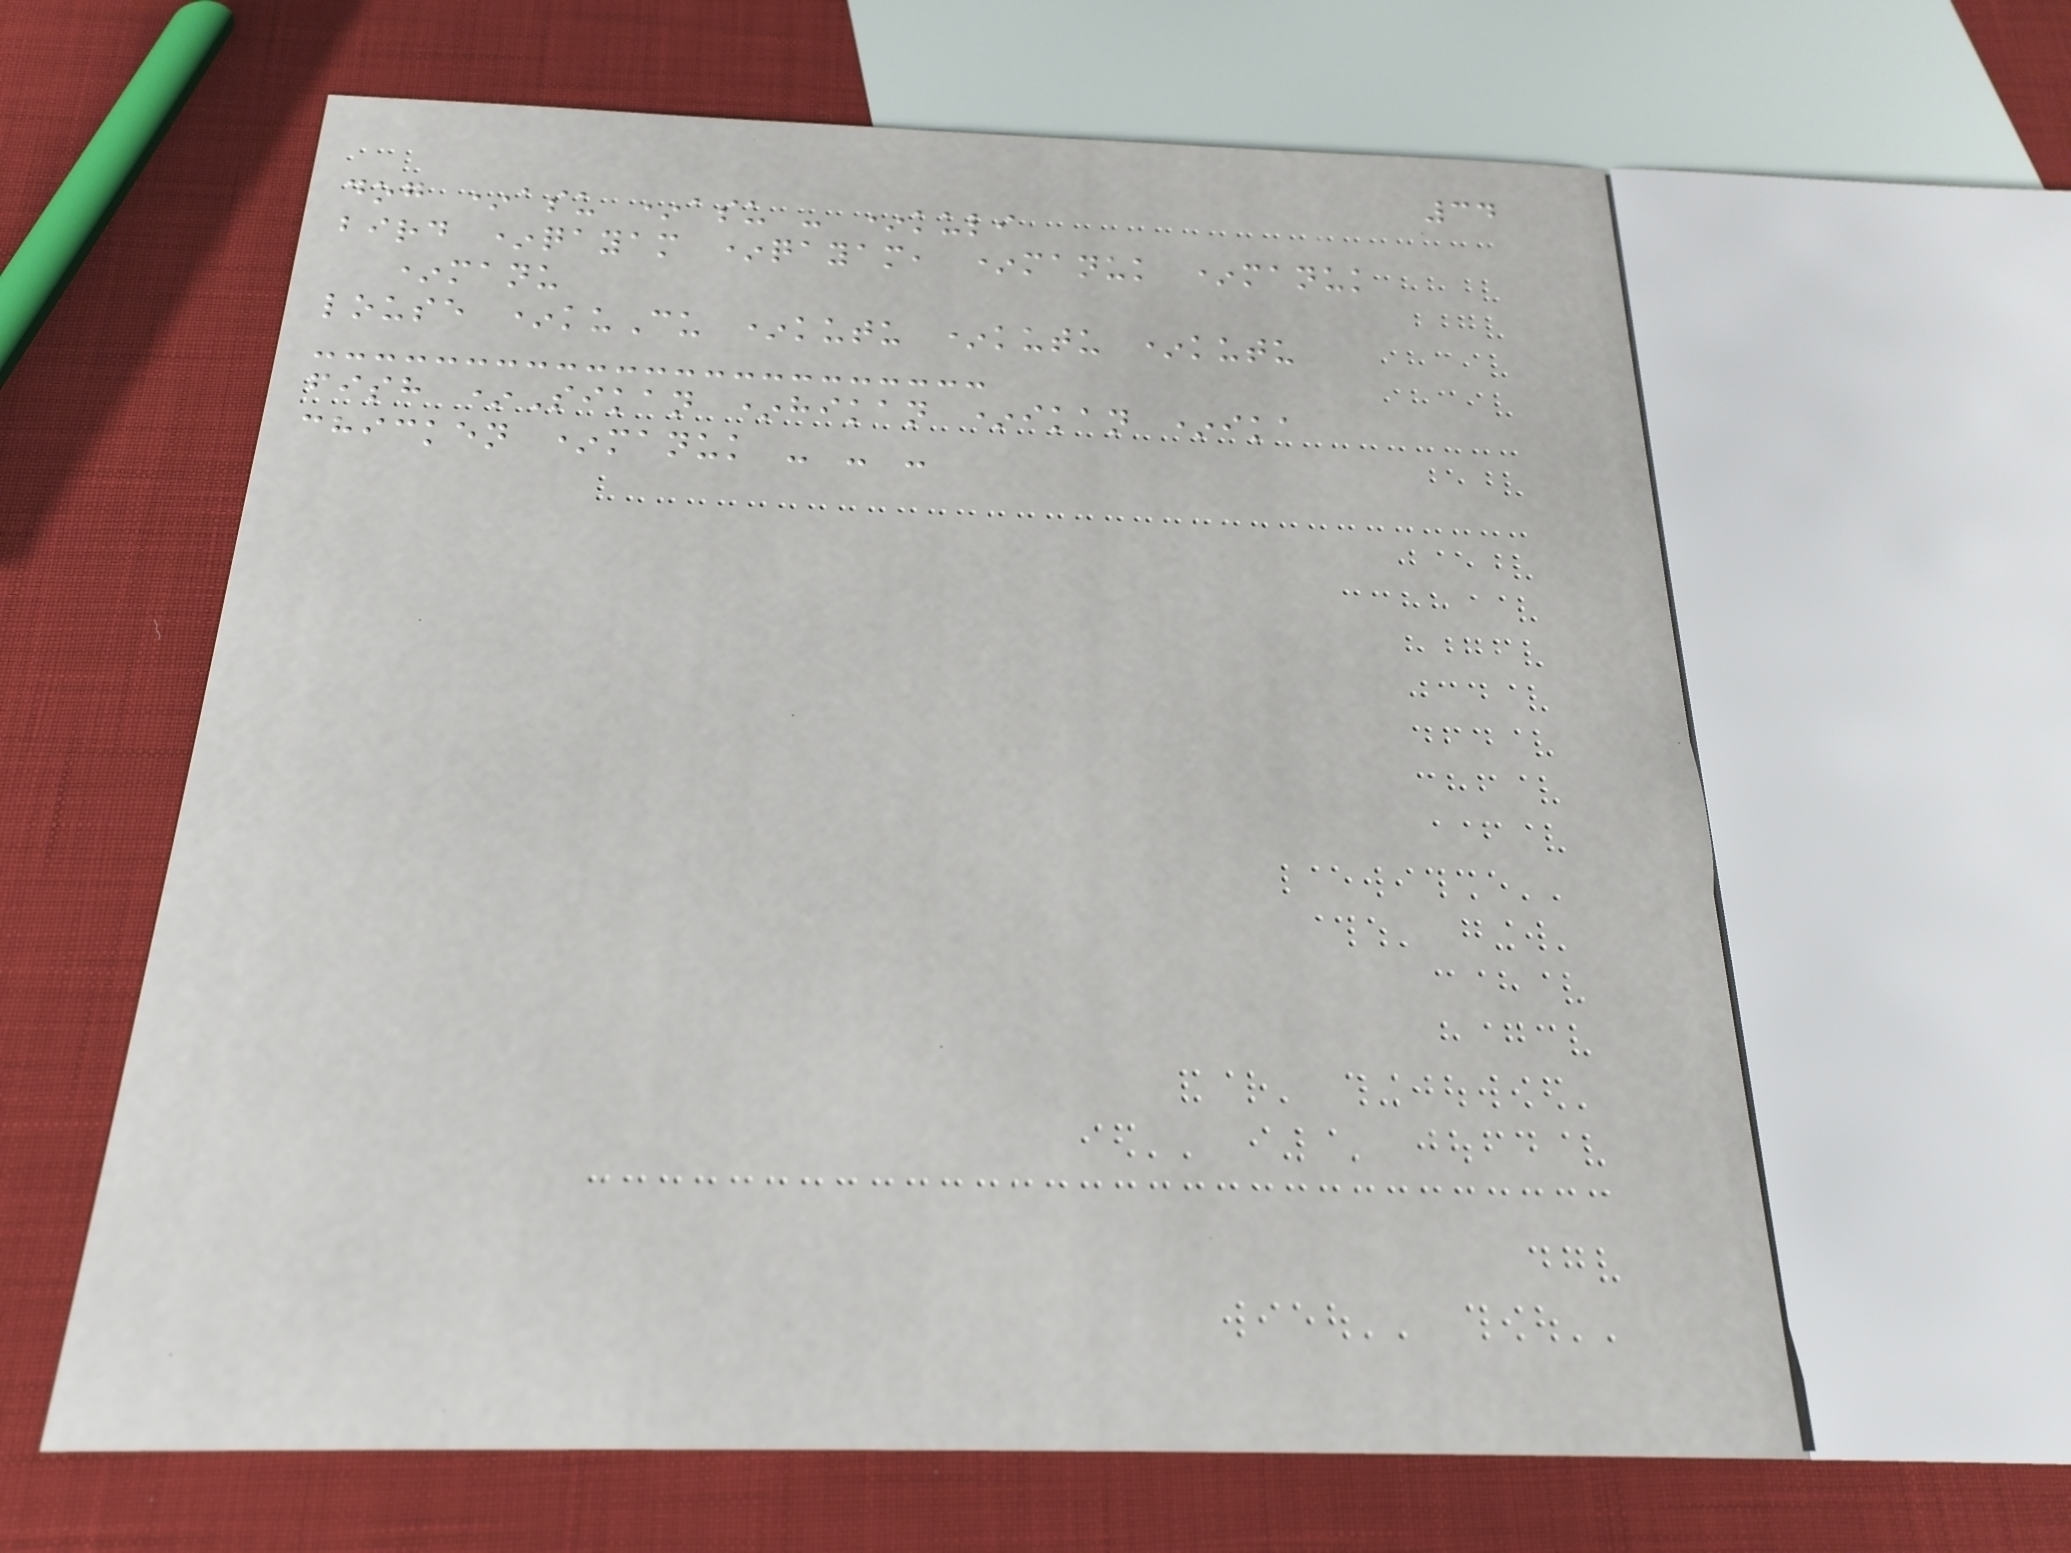34
dog *asu *asu - *kuli
bird *qayam *qayam, *manuk *manuk
*manu
louse *kuCu *kutu *kutu *kutu
fish *Sikan *hikan *ikan *ika
chicken *manuk - - -
